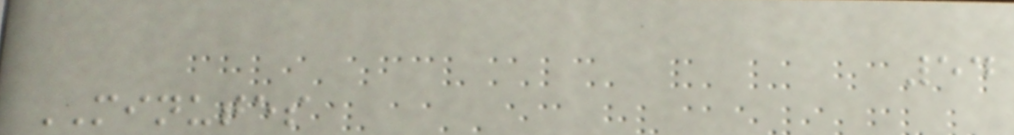54
MINUTES
